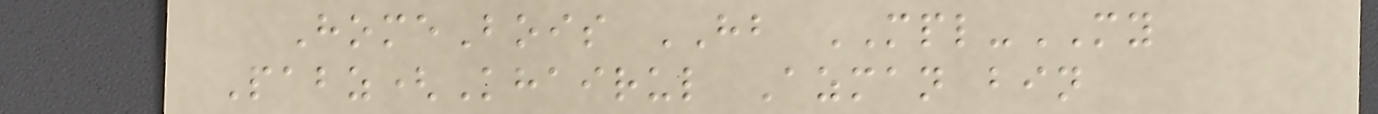HomeBois HB MPL-MY
Pabz(Khairul Azman bin
